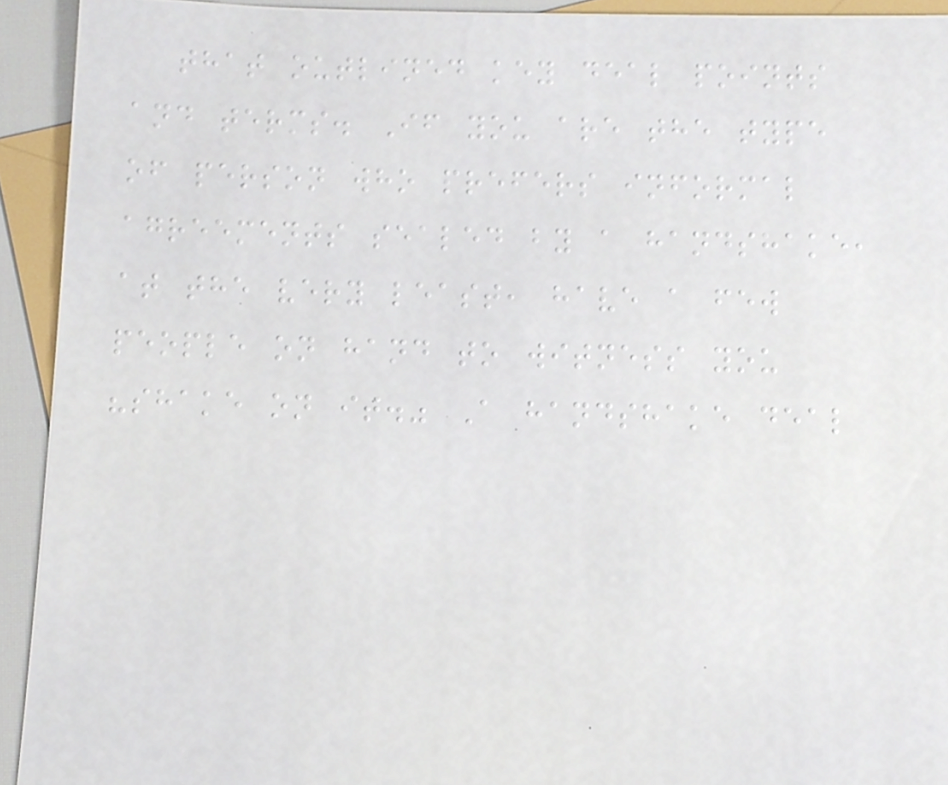that outlined key deal points
and terms. If you are the type
of person who prefers informal
agreements sealed by a handshake,
at the very least, have a few
people on hand to witness you
"shake on it." A handshake deal
